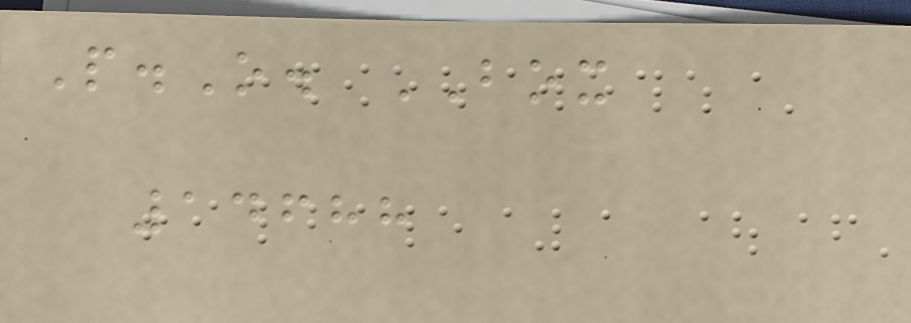P.O. BOX
14688
